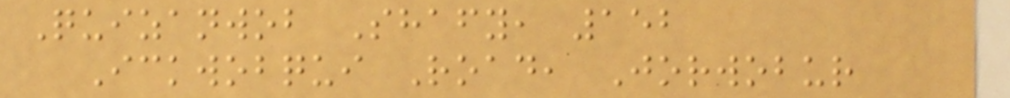Quizanwob Shafy, 152
Ickwobqui Road, Jorwobur
